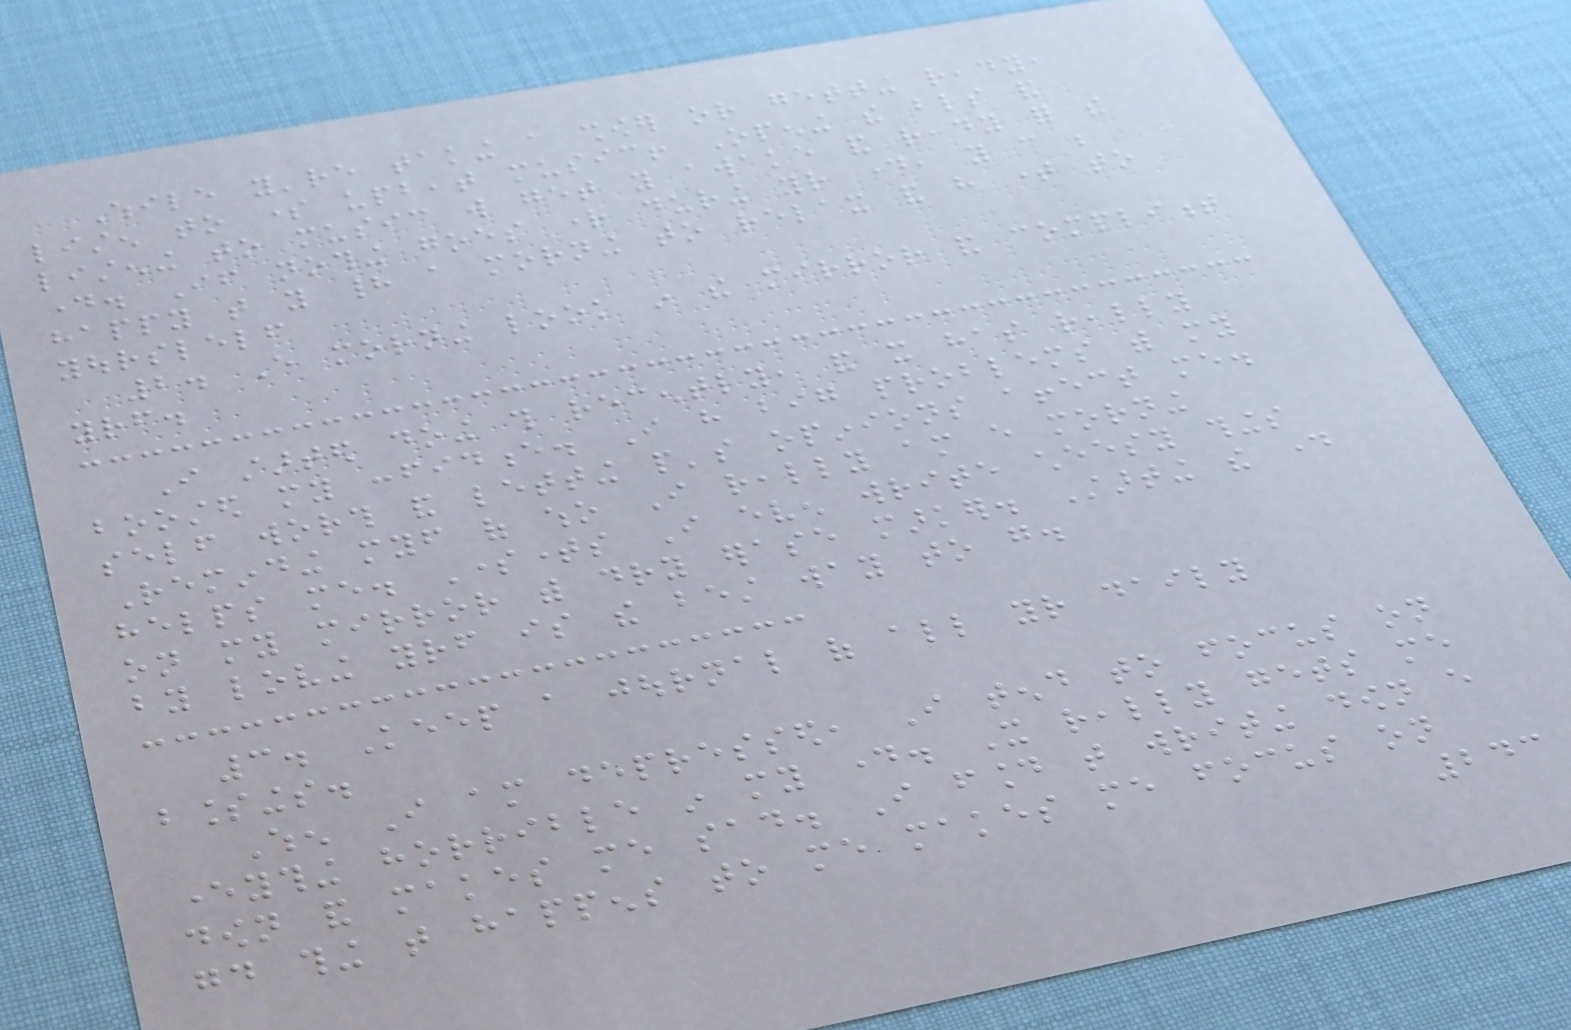While you're taking a shower or getting ready,
listen to some upbeat music! Opening the blinds and
listening to music will get you awake and ready for the
day. If nothing goes right during your day, you can be
happy that you had a morning to relax and have time to
yourslelf
2. Every morning look in the mirror and compliment
yourself.
I started doing this recently, and it has really
boosted my confidence. I have big problems with my
self worth and letting people's opinions affect me.
Reminding myself of who I really am every morning
helps me. Sometimes I even write cheesy things
on my mirror with dry erase marker. Starting the day
by loving yourself is the best way to go.
3. Keep a journal of all your daily
blessings.
When I am depressed, I tend to focus on
everything horrible in my day. It really gets me
down and makes me sad. I found that writing down every
good thing that happens to me makes me focus on
243
